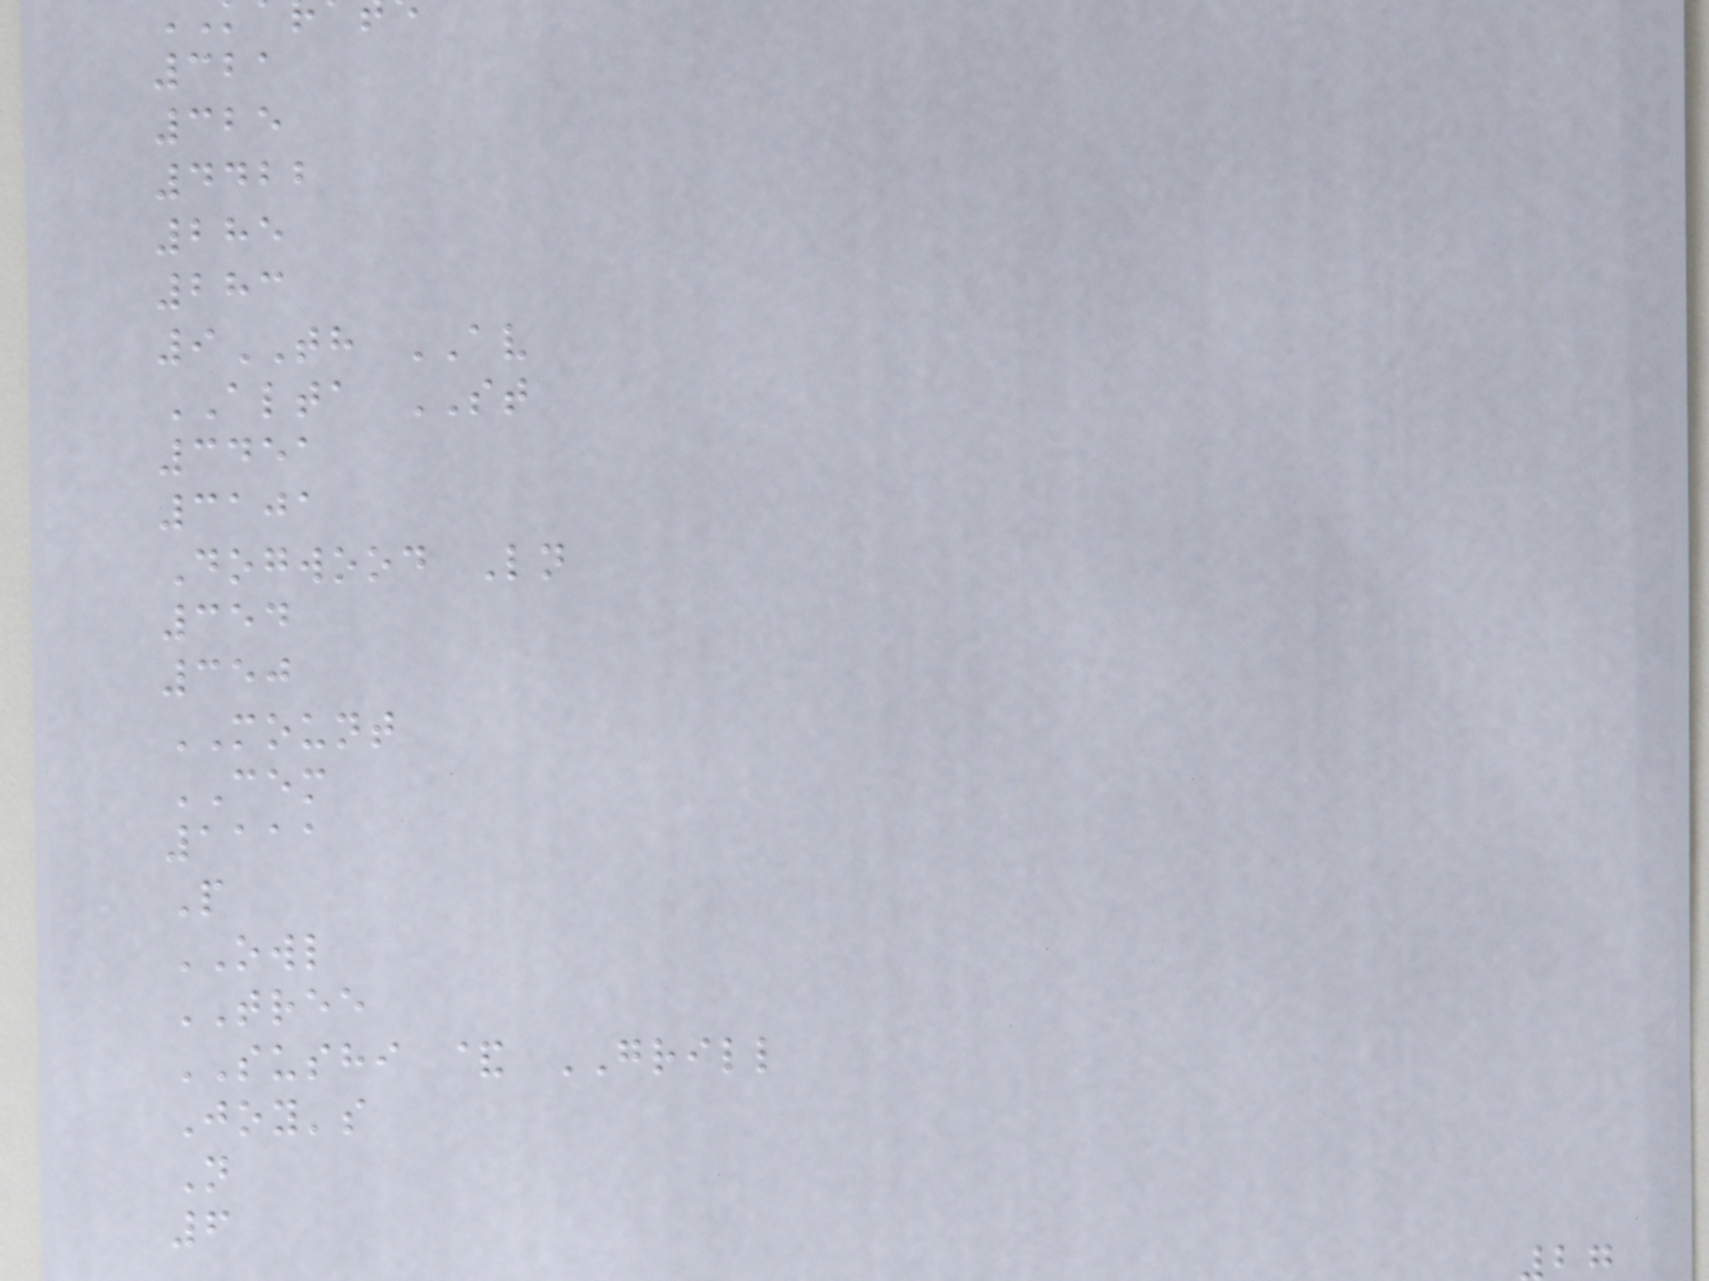321
325
4422
285
283
9TH AV
ALTA ST
3451
3101
Dogwood Ln
354
350
MOUNT
CEM
1111
P
OWL
TREE
SUSHI & GRILL
Joy's
N
6
